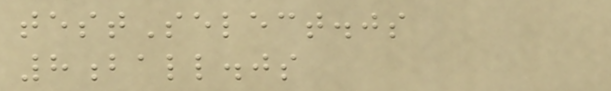testSelect.js
8ball.js
